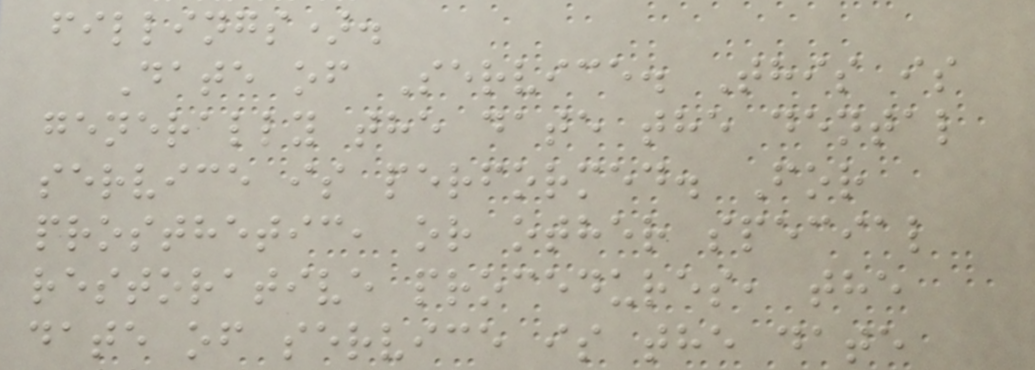fillings).
Date of Service. This is
generally the date the dental
service is performed. For
prosthetic, or other special
restorative procedures, the
date of service is the date
